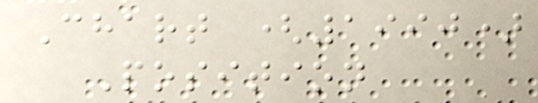Chart (1990)
Position
